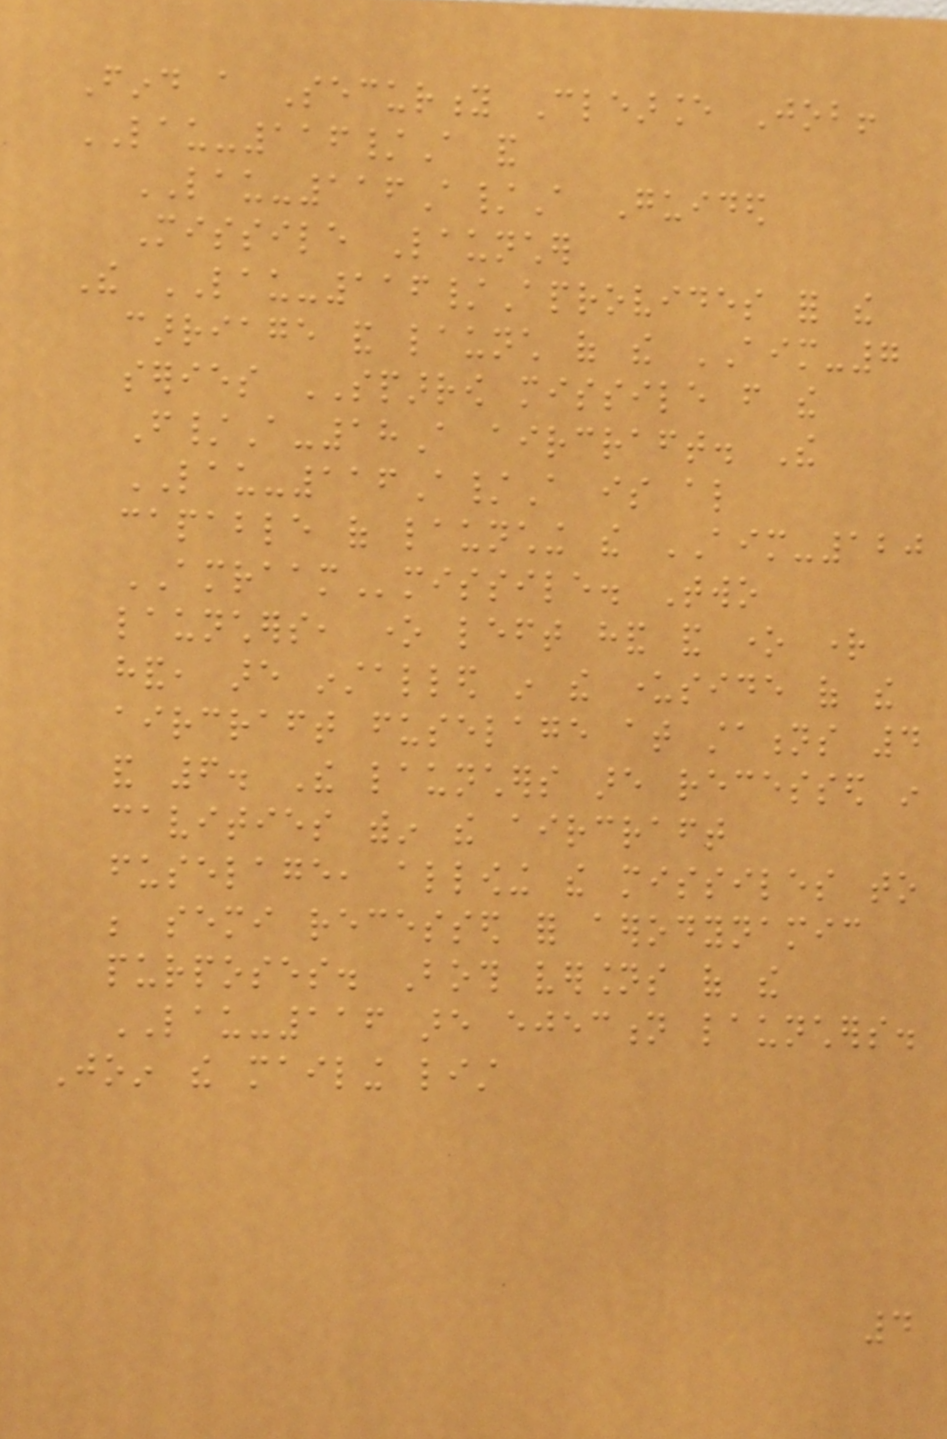Find a Security Clearance Job!
LAU-116/A and
LAU-116A/A Guided
Missile Launcher
The LAU-116/Aprovides for the
carriage and launch of the AIM-7
series SPARROW missile from the
F/A-18A aircraft. The
LAU-116A/A is also
capable of launching the AIM-120
AMRAAMmissile. Two
launchers, one left hand and one right
hand, are installed in the underside of the
aircraft fuselage at stations 4
and 6. The launchers are recessed in
cavities within the aircraft
fuselage, allowing the missiles to
be semi recessed for aerodynamic
purposes. Both versions of the
LAU-116 are ejection launchers.
Join the mailing list
4
